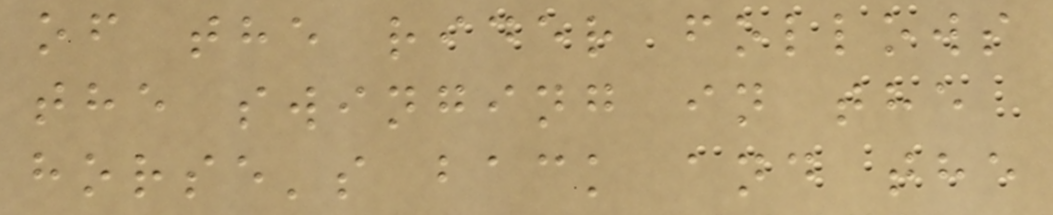of the rider follows
the swinging in the
horse's back and the
